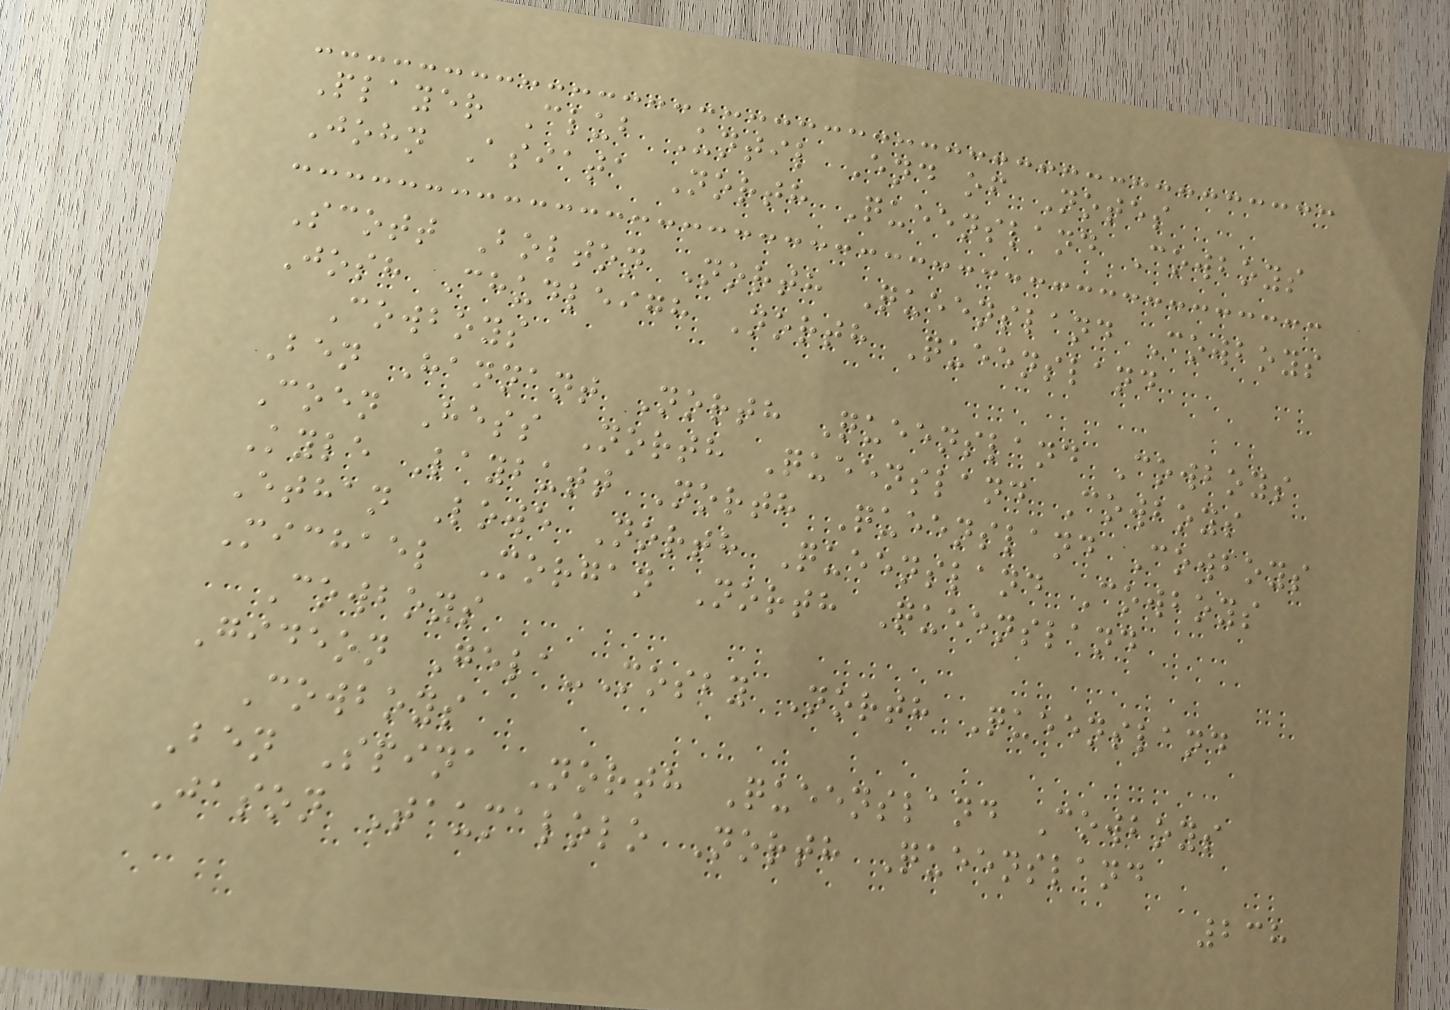Player Club Until End of Notes
John Asiata North Queensland Cowboys
Scott Bolton North Queensland Cowboys
Josh Chudleigh North Queensland
Cowboys
Ben Hannant North Queensland Cowboys
Coen Hess North Queensland Cowboys
Kyle Laybutt North Queensland Cowboys
Ethan Lowe North Queensland Cowboys
Michael Morgan North Queensland
Cowboys
Gideon Gela-Mosby North Queensland
Cowboys
Ben Spina North Queensland Cowboys
Jason Taumalolo North Queensland
238
